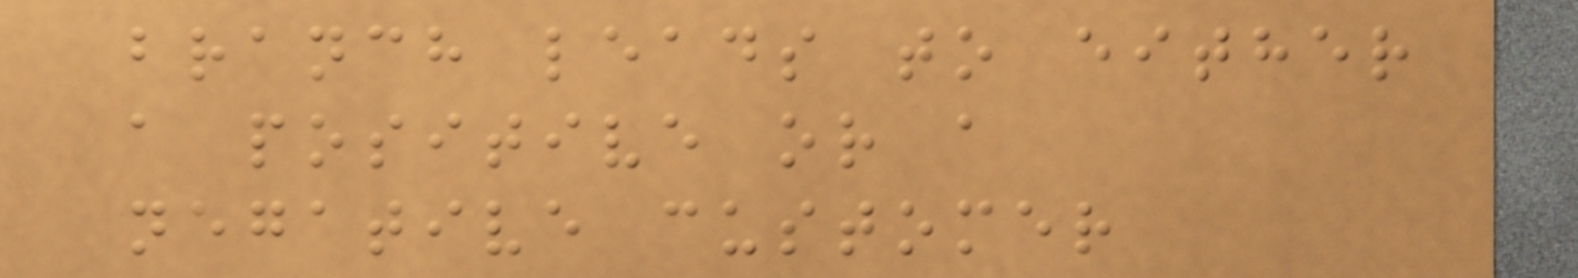branch leads to either
a positive or a
negative customer
